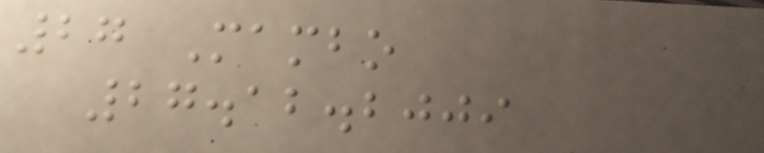27 Mambo
27.12.2009
